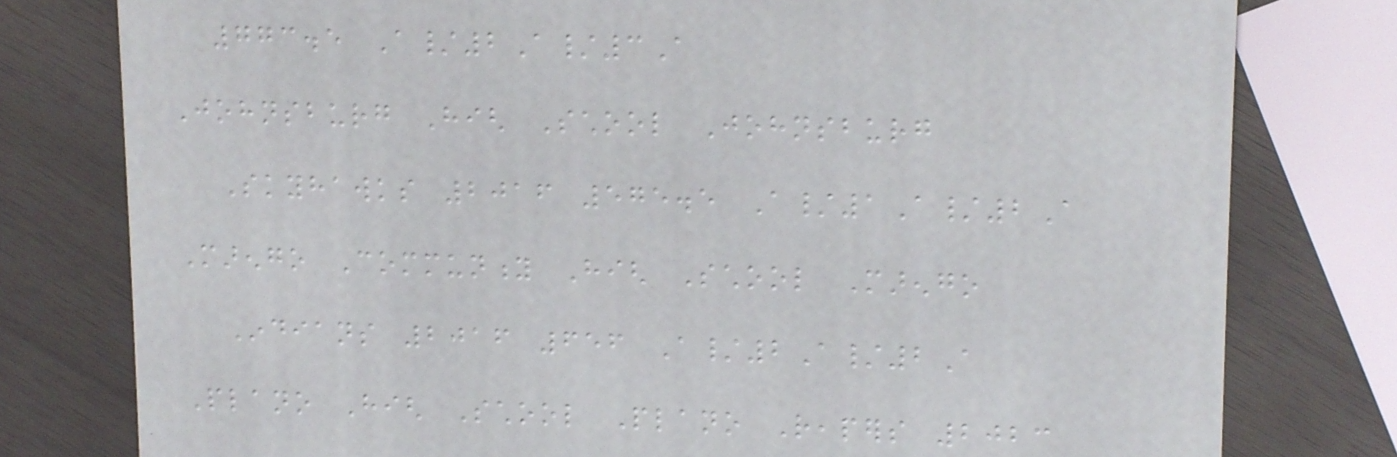773.5 A/2A/3A
Johnsburg High School Johnsburg
Skyhawks 2016 575.5 A/1A/2A
Marengo Community High School Marengo
Indians 2016 656 A/2A/2A
Plano High School Plano Reapers 2023
